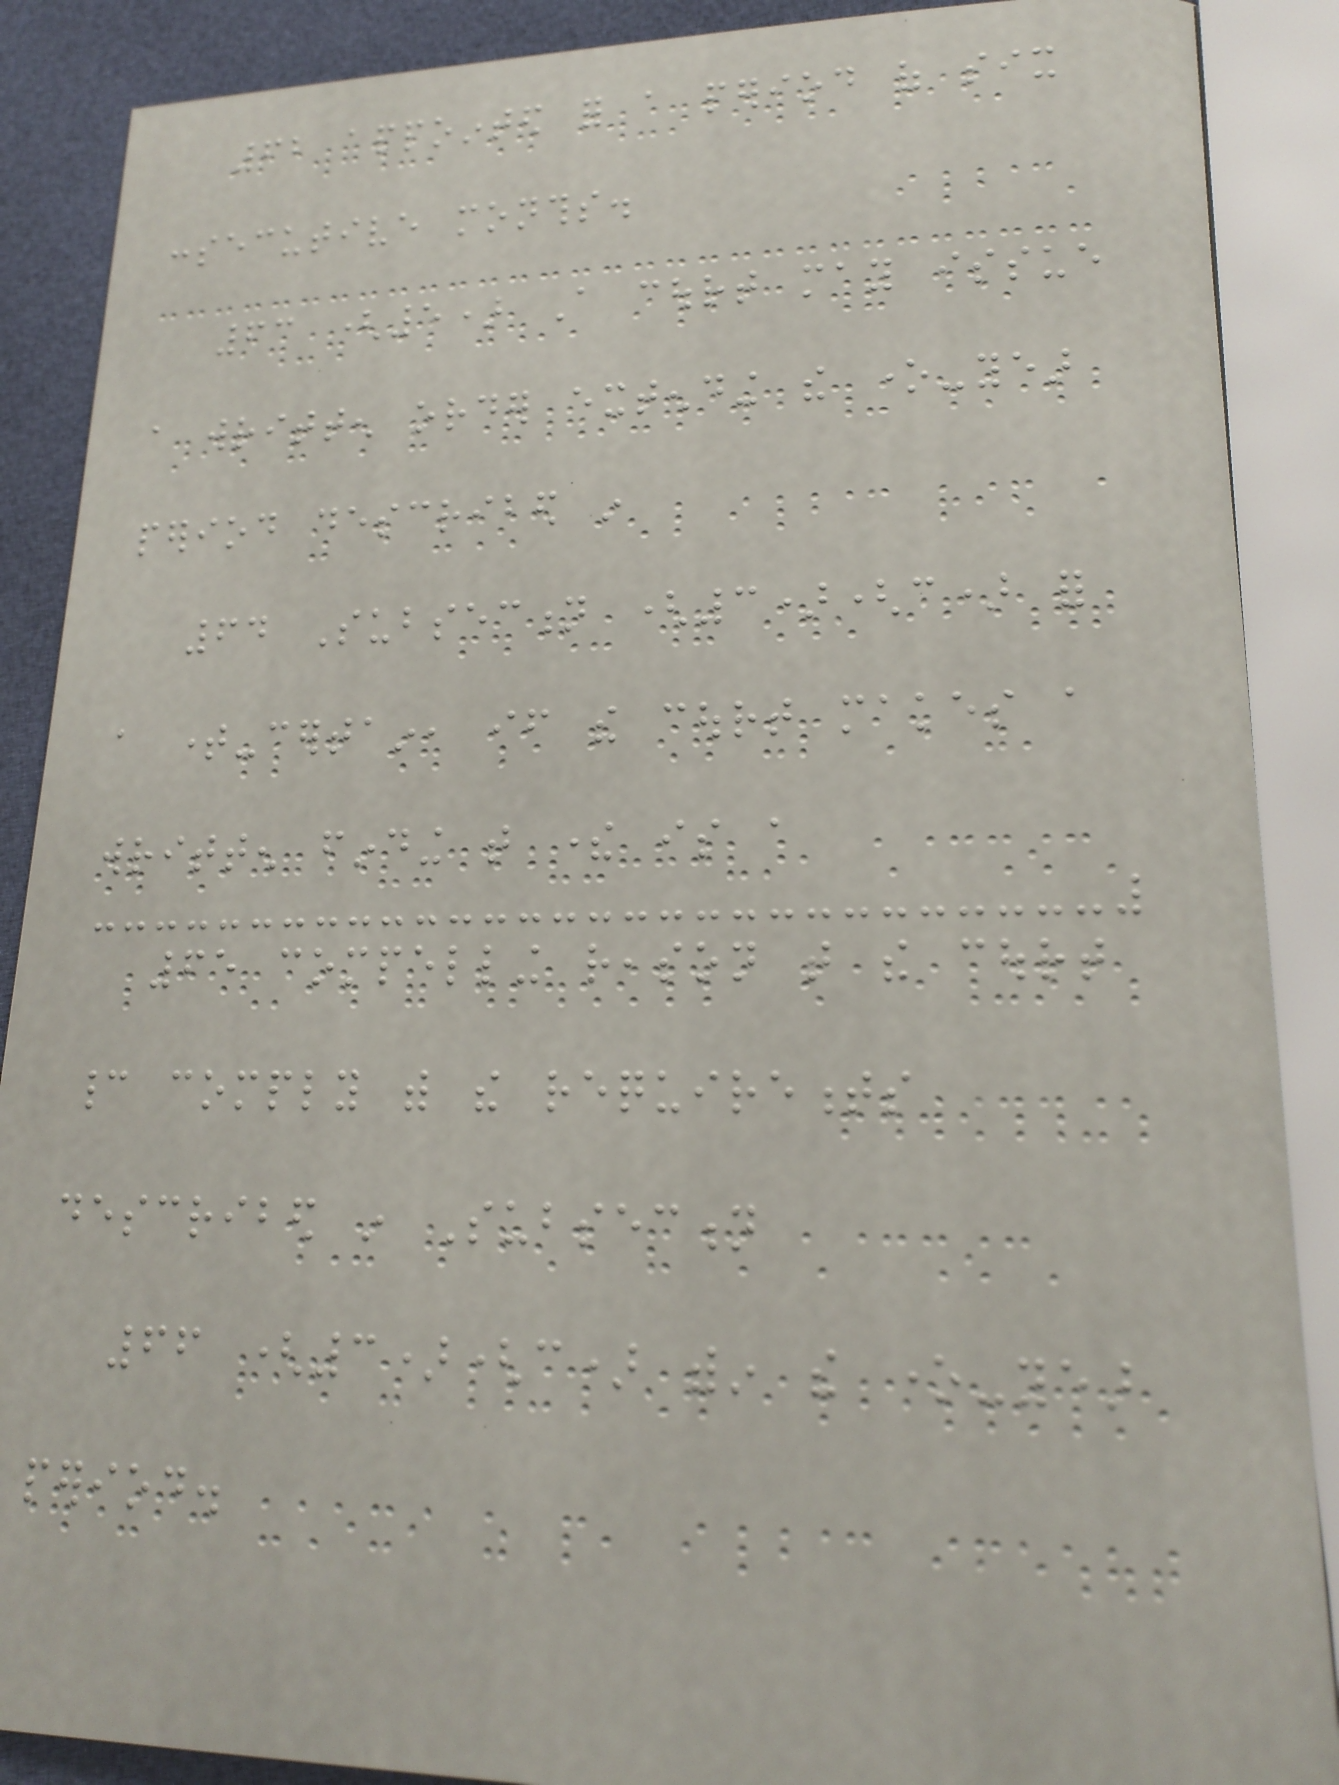62 appointed for a period of six
consecutive months.
63 (5) A court may issue
a written order extending the one-year
period described in
64 Subsection (3)(c) for
a time-certain, if the court makes a
written finding that there is a
65 compelling reason that the court
cannot comply with the requirements
described in Subsection
66 (3)(c) within the one-year
period.
